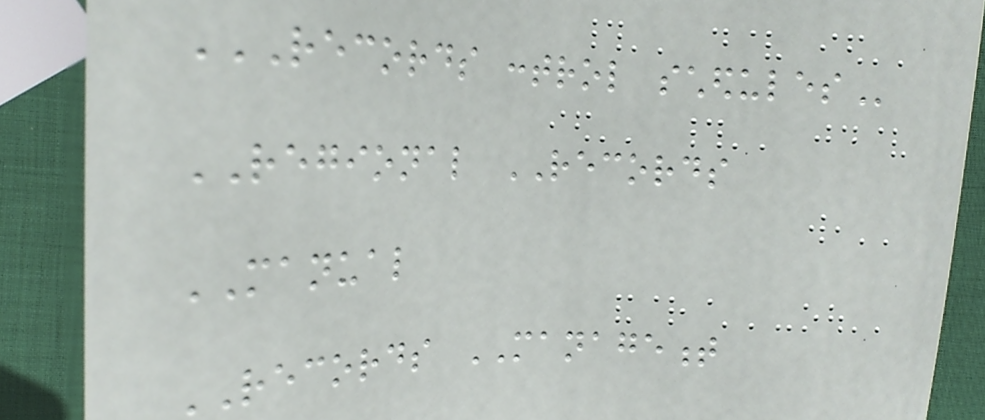RECORDS CONTROL SCHEDULES
REGIONAL RECORDS
MANUAL
RECORDS MANAGEMENT
